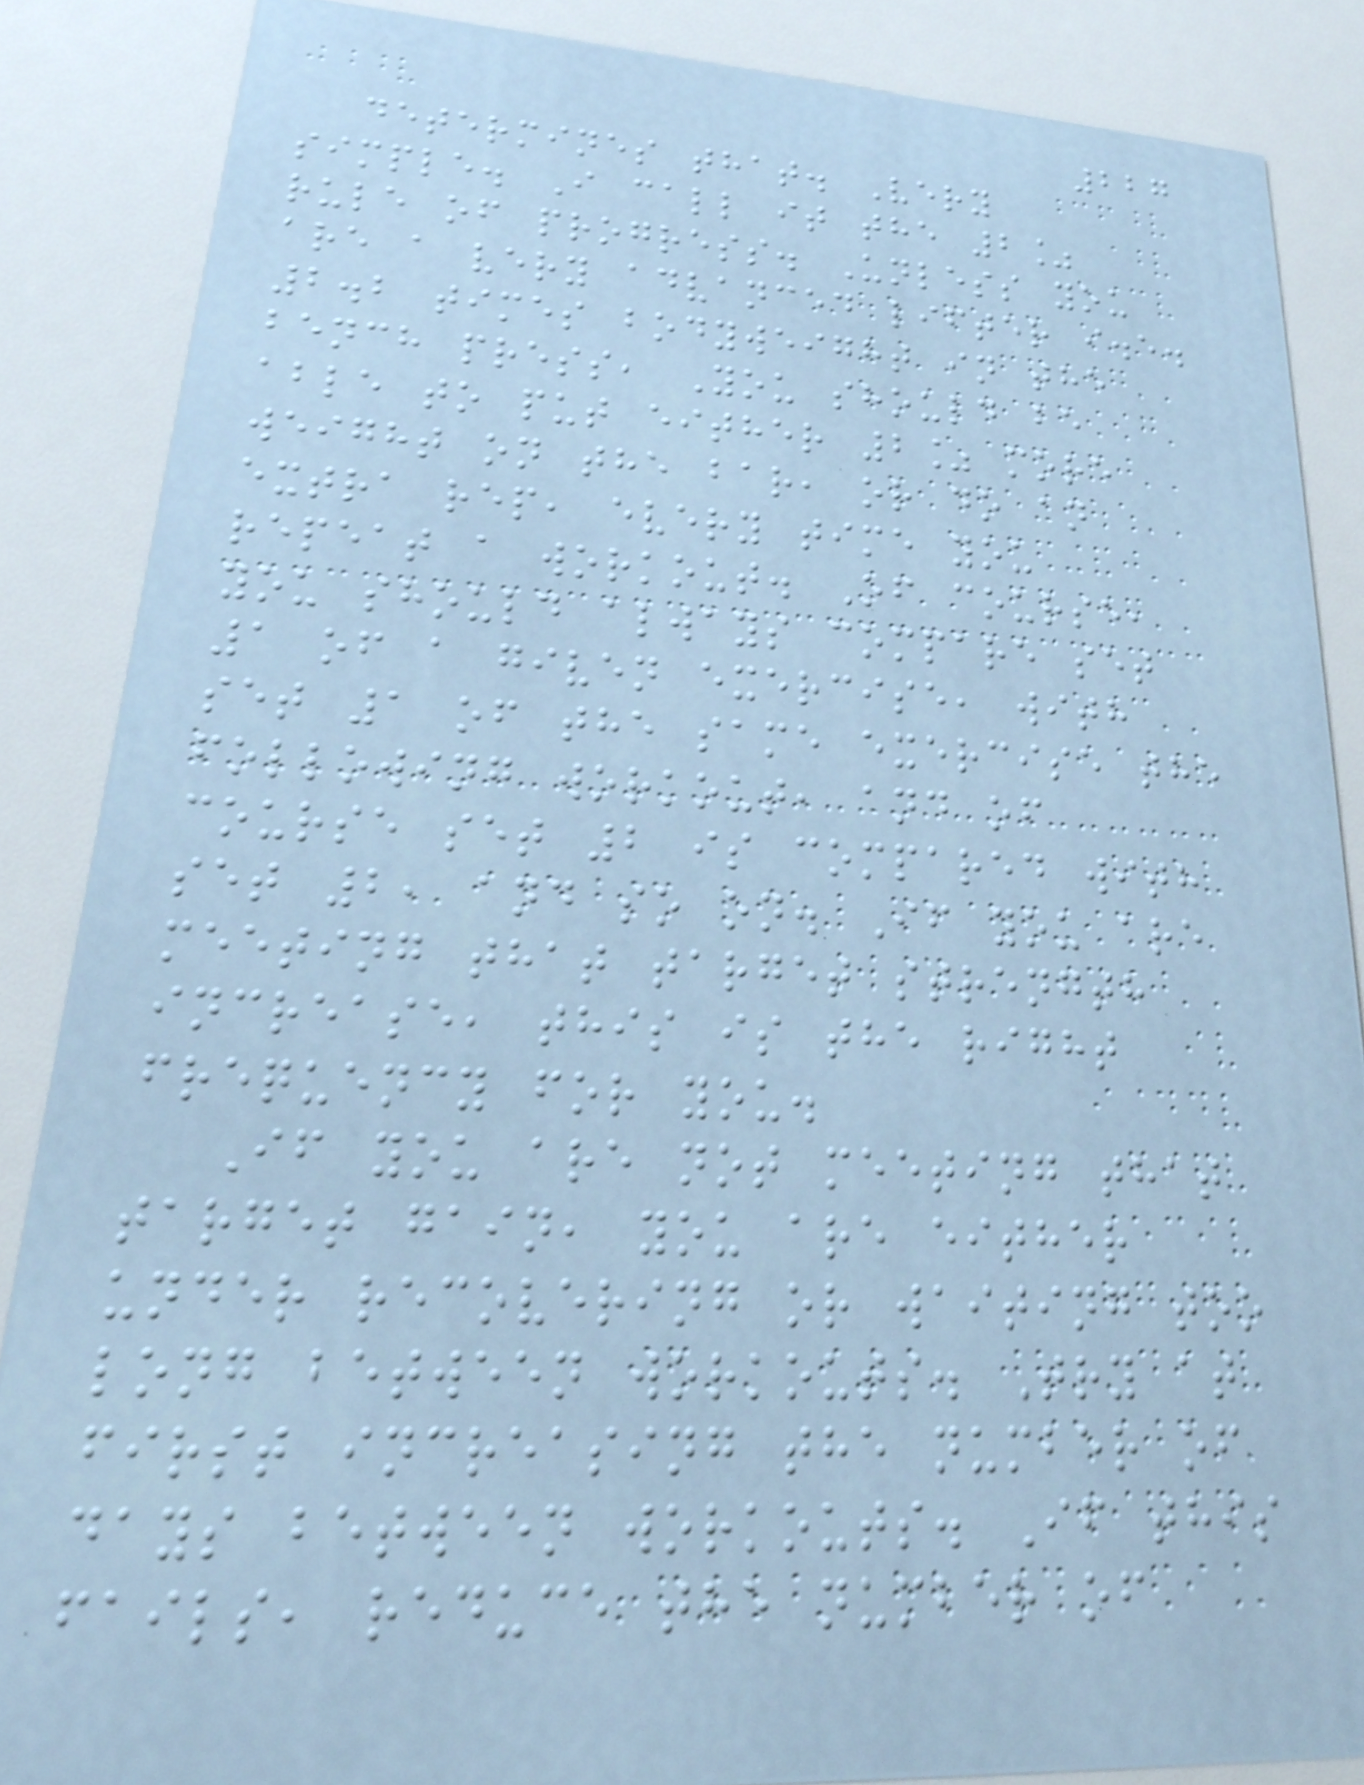227
determines that. Very
simple. I call it the 2%
rule of progress. Unless you
are a very advanced lifter i.e.
2.2 times bodyweight in the
bench press, You should be
able to put either 2% more
weight on the bar, or do an
extra rep, every time you
repeat a workout. Of course,
you should always compare set
1 of a given exercise, with
set 1 of the same exercise the
following workout, and of
course set 2 is compared with
set 2, and so on. If you are
meeting that target strength
increase, this is the right
frequency for you.
If you are not meeting that
target gain, you are either
under recovering or waiting too
long between workouts. Try at
first increasing the number of
days between workouts. If this
fails, reduce the number of
